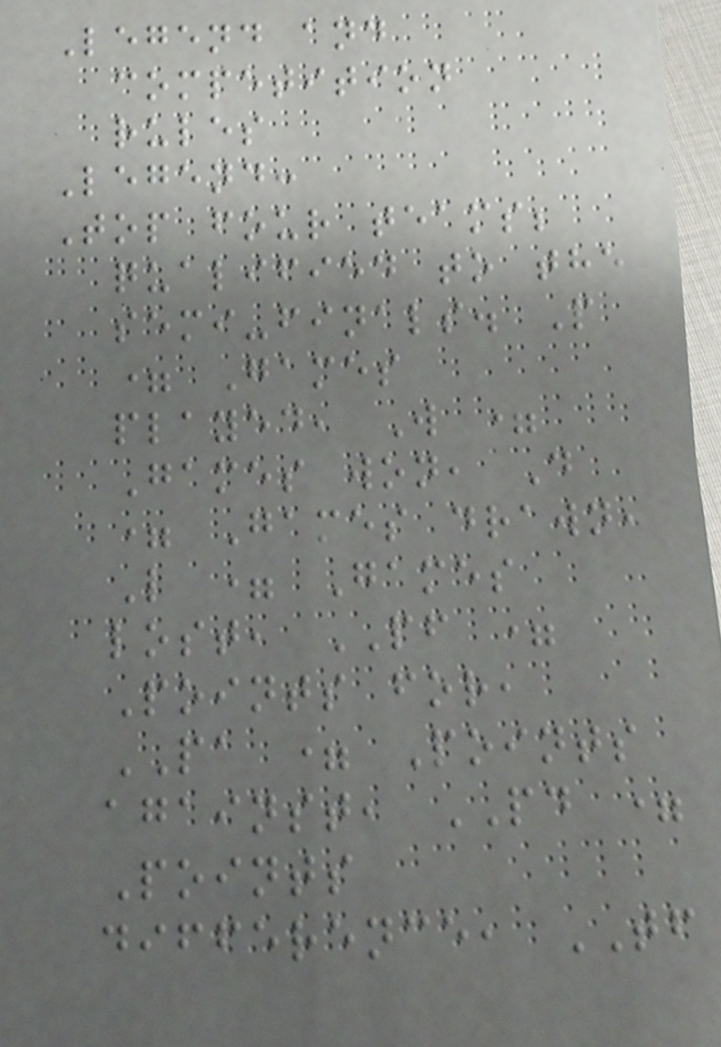Legend and
competition
rules
Legend:
Top four teams;
qualified to the
semi-finals. P
= Games
played, W =
Games won, D
= Games drawn,
L = Games
lost, PF =
Points for,
PA = Points
against, PD =
Points
difference, TF
